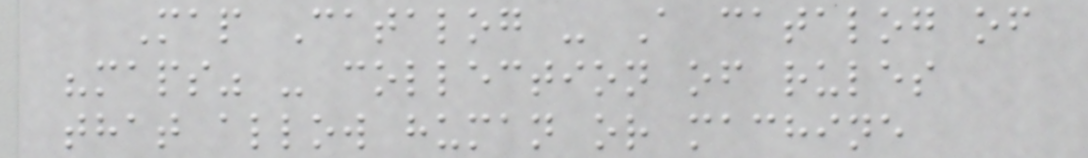Map Catalog - A catalog of
"maps" - collection of rules
that allow human or machine
